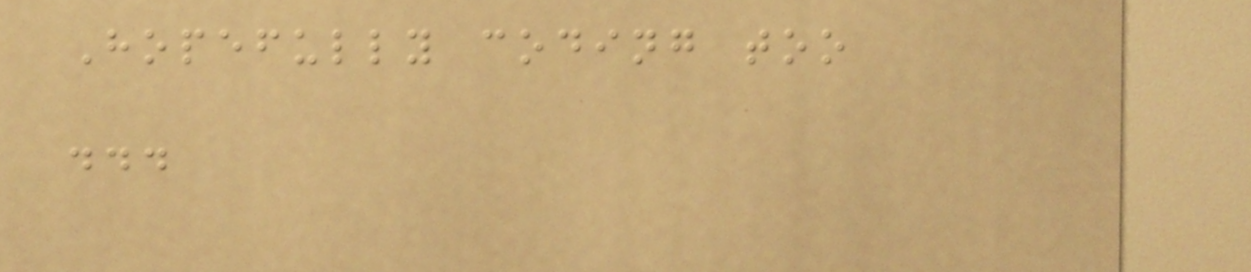Hopefully coding too
...
